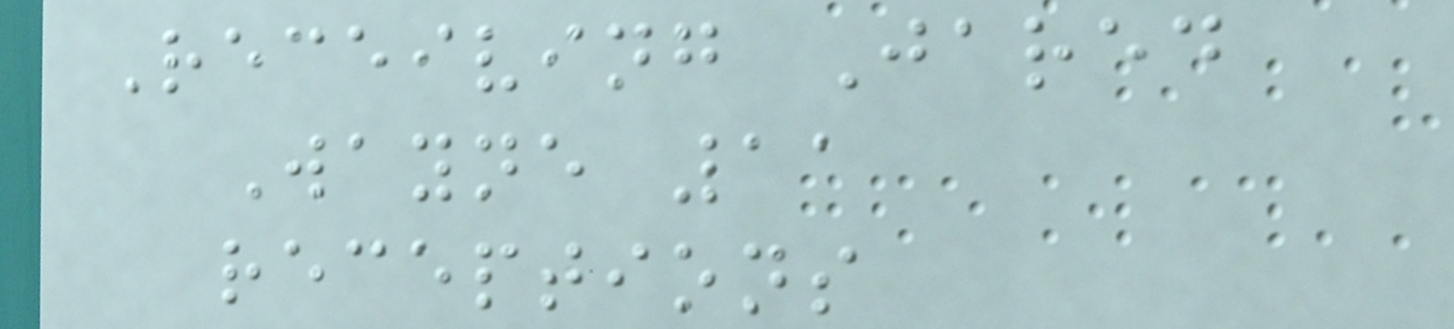Receiving Jared
Wayne 11
receptions
